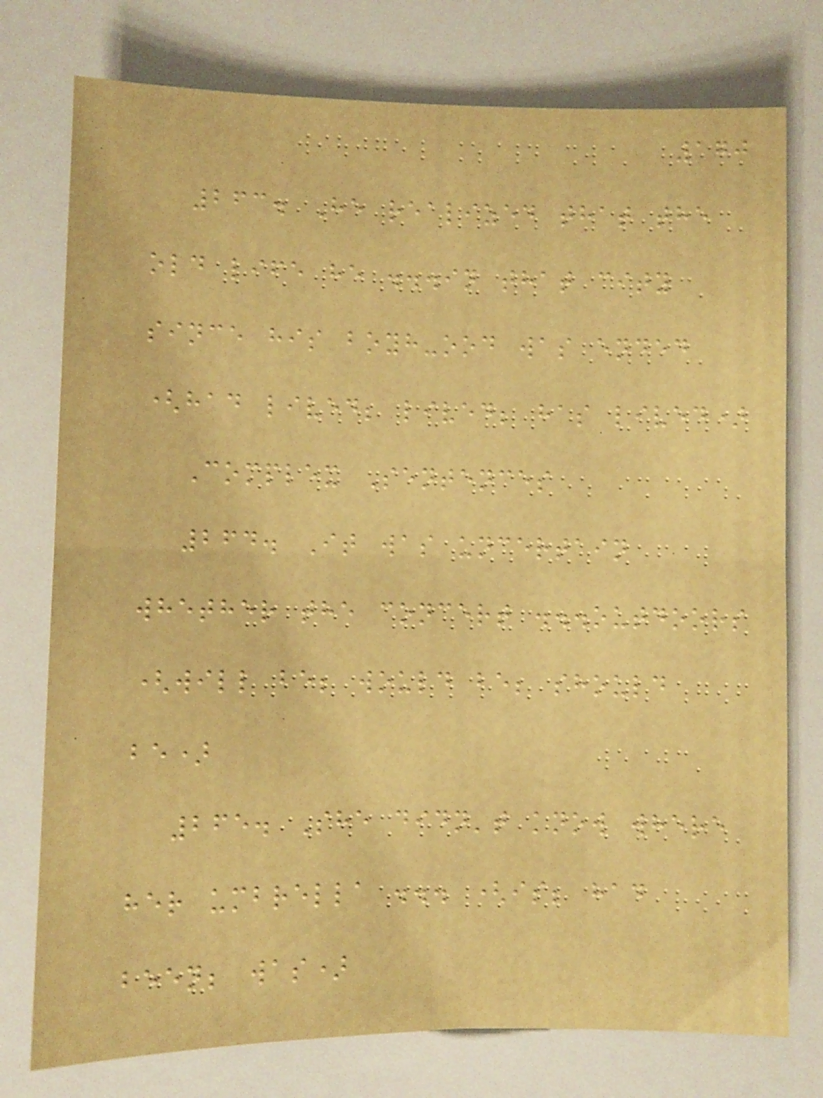170
263. He realized that the
old life he ...in that city
since his boyh-ood was ended
(had lived; lived; has lived)
Complex Sentences
264. It was uncertain
whether the concert ...outdoors
(will be; would be; should
be)
265. She didn't know where
her umbrella ... (is; had
been; was)
